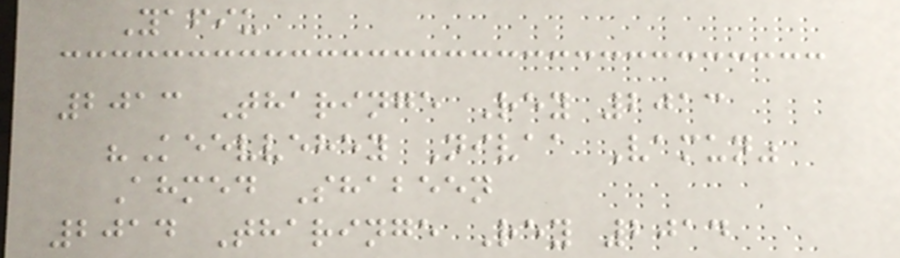Yafiu
2013 Tharinge Rey 2013
"Keevvehey Nivaa Vamun"
Ahmed Shabeen
2014 Tharinge Rey 2014
